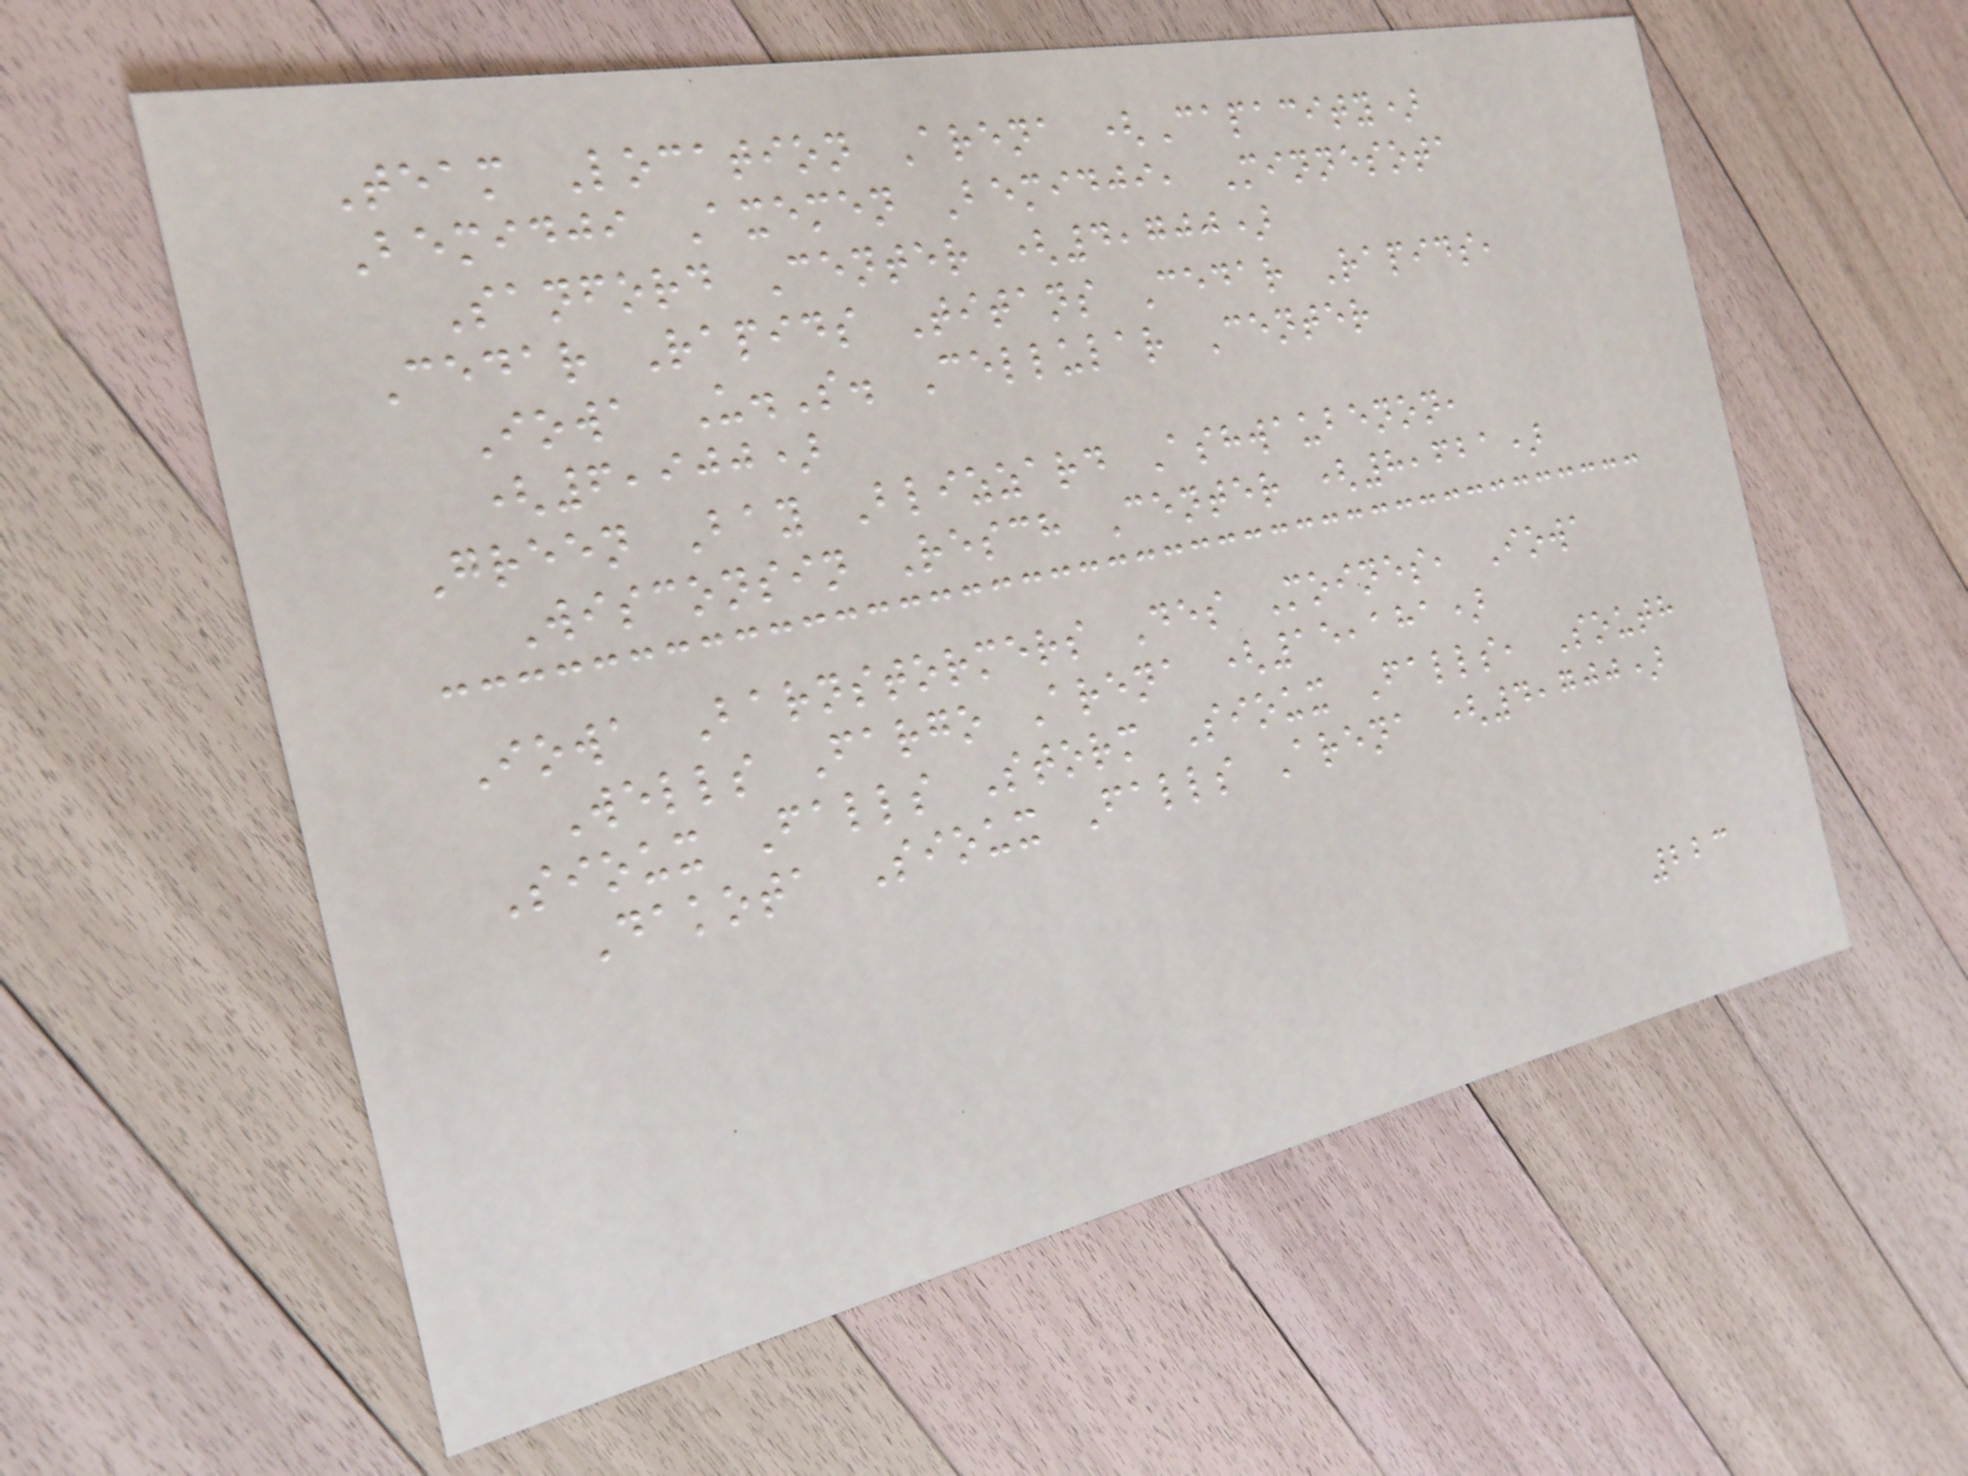Team Location Arena (Capacity)
Bemidji Axemen Bemidji, Minnesota
Sanford Center (4,700)
Cedar Rapids Titans Cedar Rapids,
Iowa U.S. Cellular Center
(6,900)
Green Bay Blizzard Ashwaubenon,
Wisconsin Resch Center (8,621)
Iowa Barnstormers Des Moines, Iowa
Wells Fargo Arena (15,181)
Sioux Falls Storm Sioux Falls, South
Dakota Sioux Falls Arena (4,700)
223
